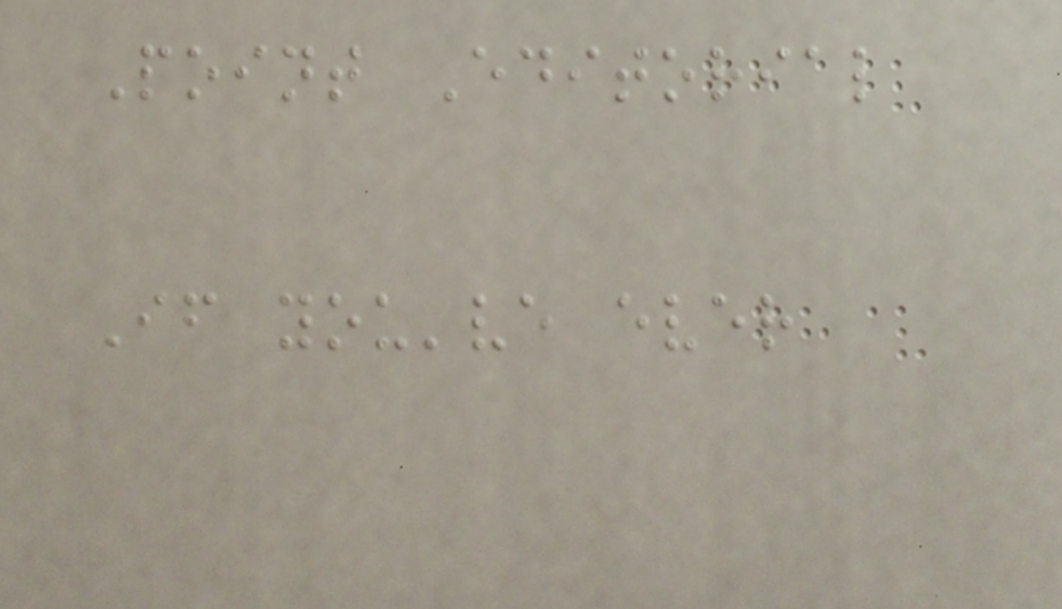Point Editorial
If you've ever
